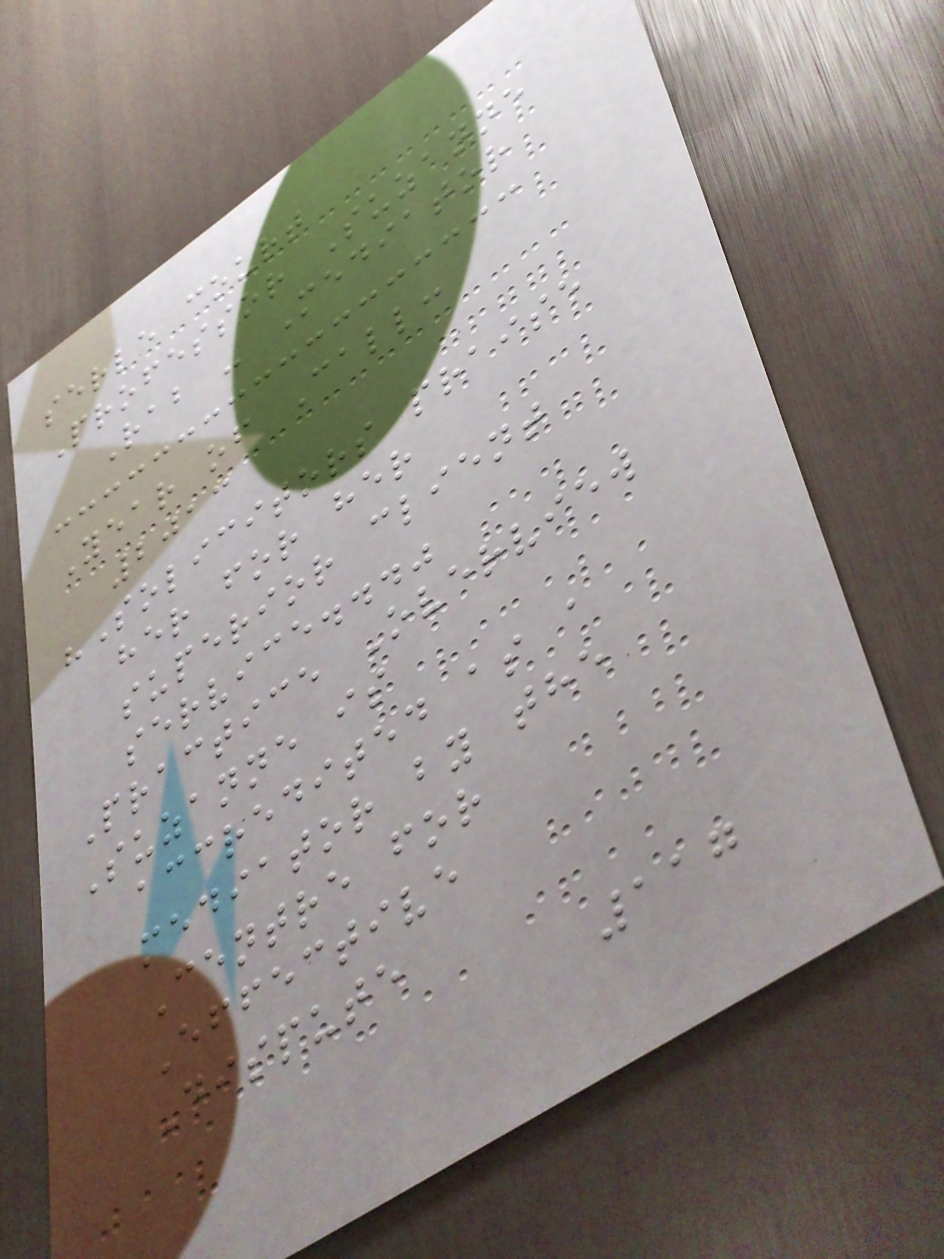serle court
Professor Suzanne
Rab - Mediator
Year of Call:
2013
"Solicitors praise
her for her
superior client
service..."
Practice Overview
Suzanne is
accredited as a
mediator by the
Centre for
Effective
Dispute
117
